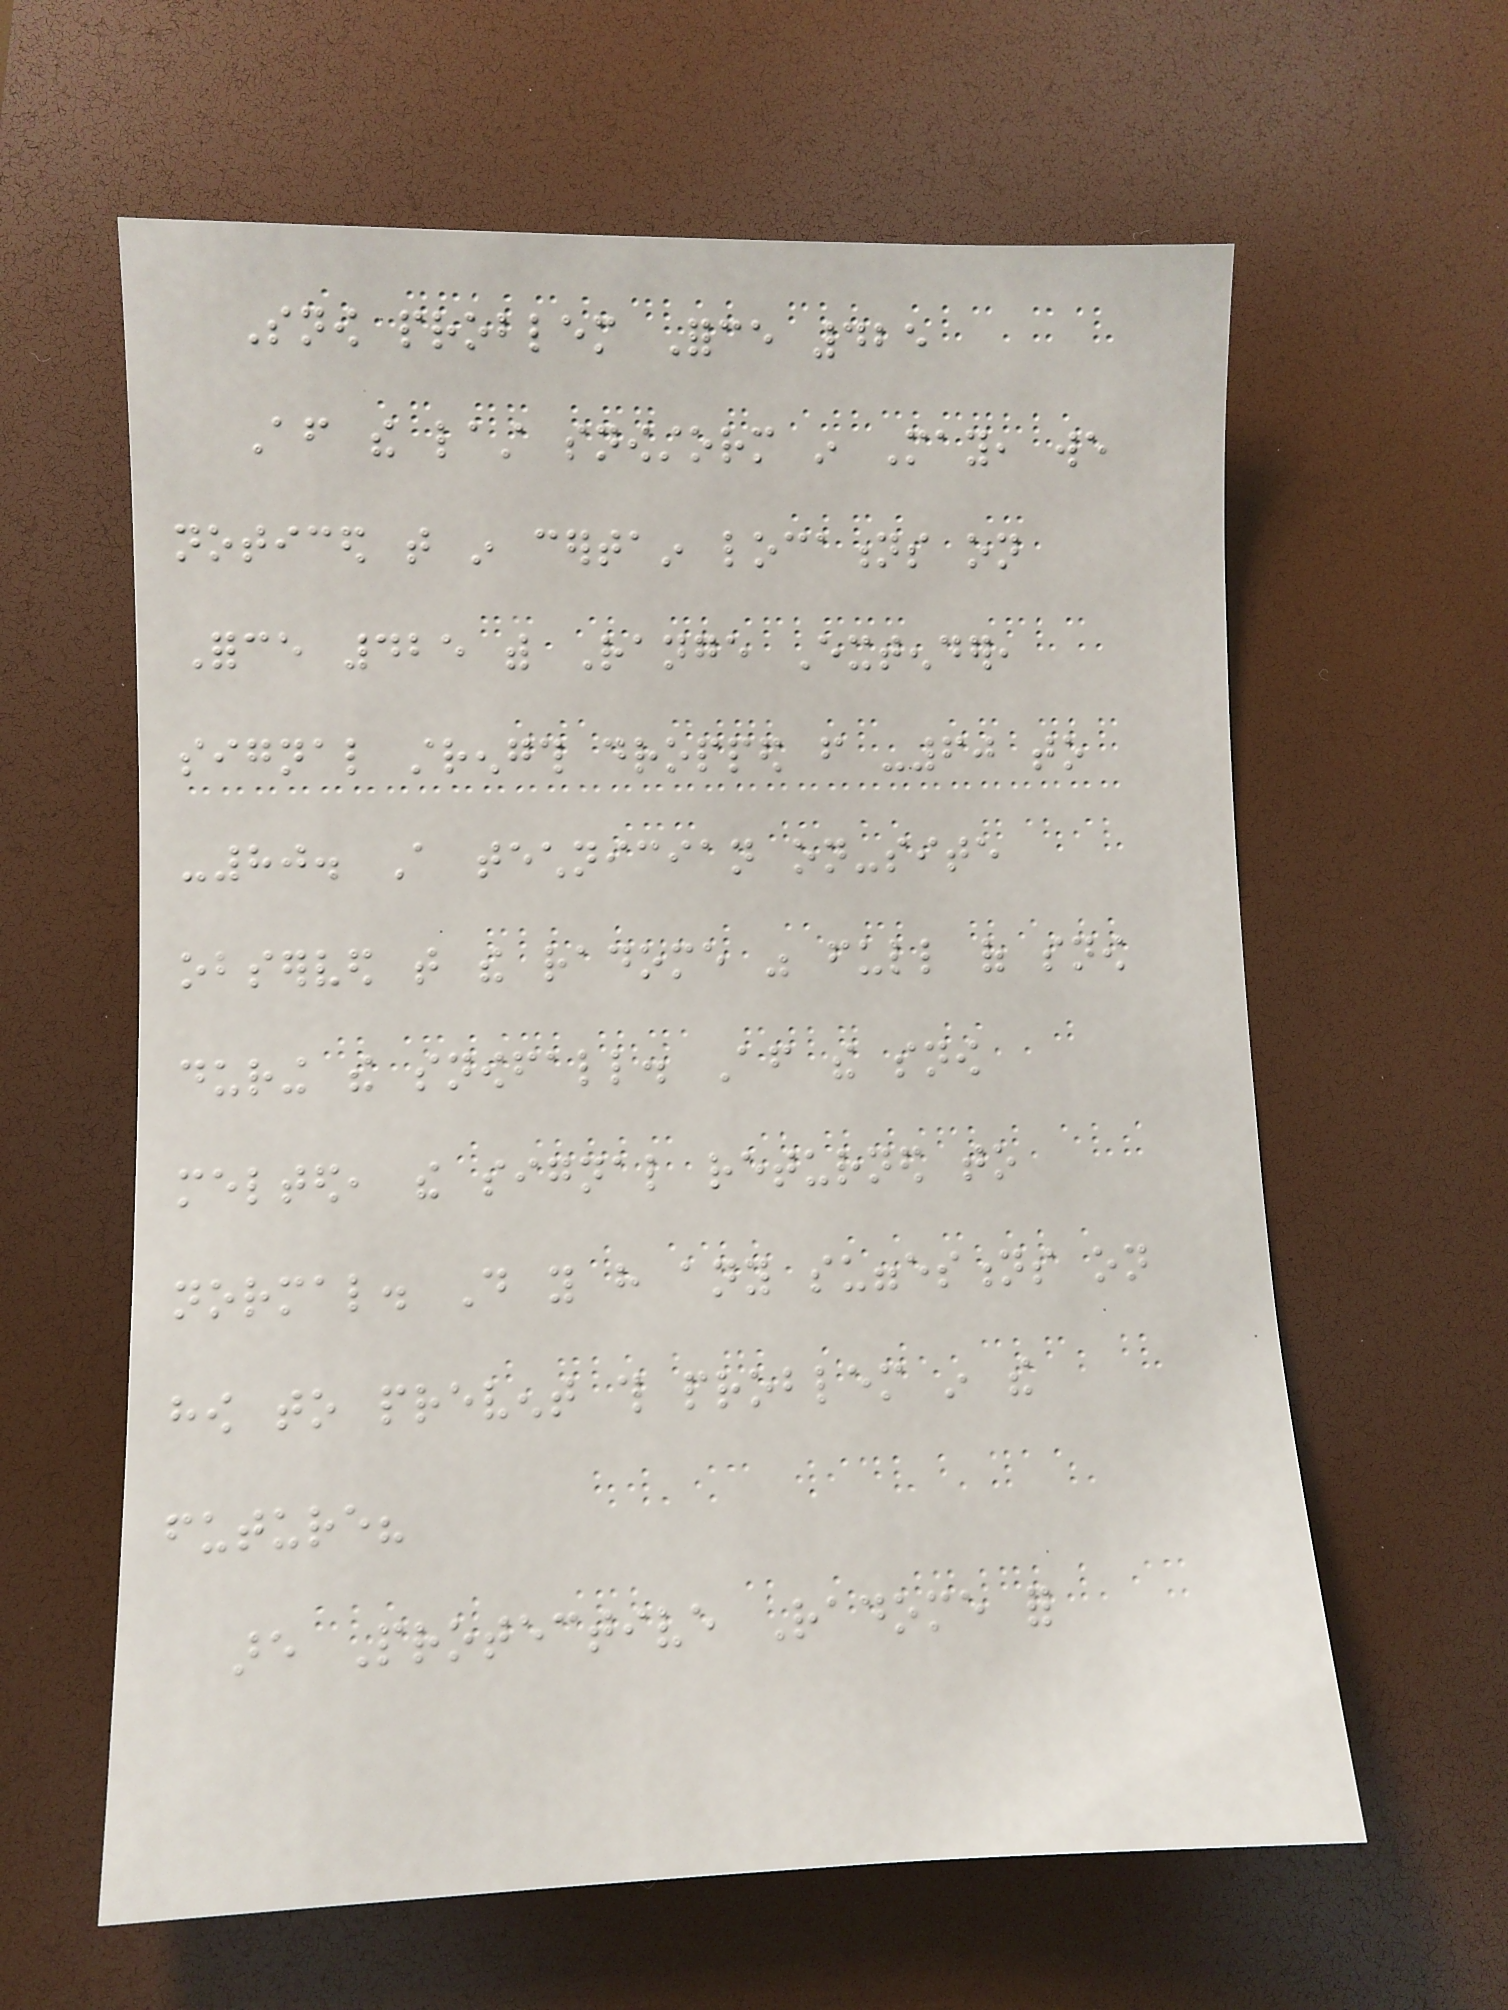Snow problem Force 425
After the last snowstorm in May, we
noticed that in certain locations on
Force 425 with Range Extender,
signal strength dropped from -60 to
-80. A technician on-site
observed that the radome was full of snow
during the snowfall. After the snow
melted, the signal returned to
normal. Do you have any suggestions on
how to prevent this problem in the
future?
are Protective Radome for
